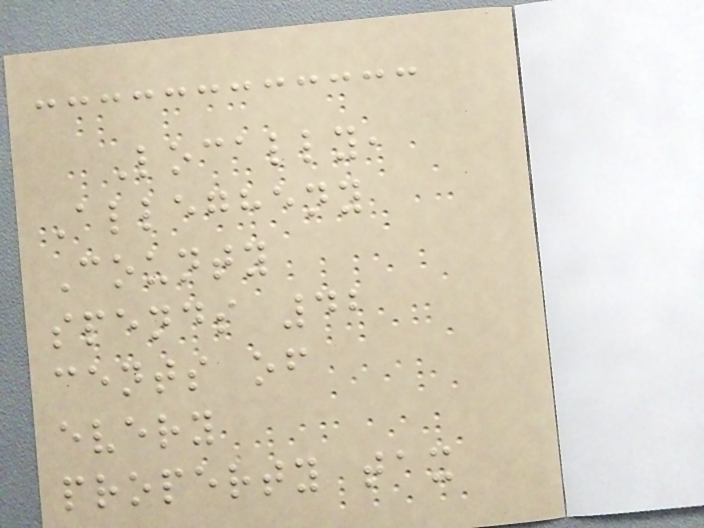Locally,
Allegheny
County
spends 42
cents of
every
property tax
